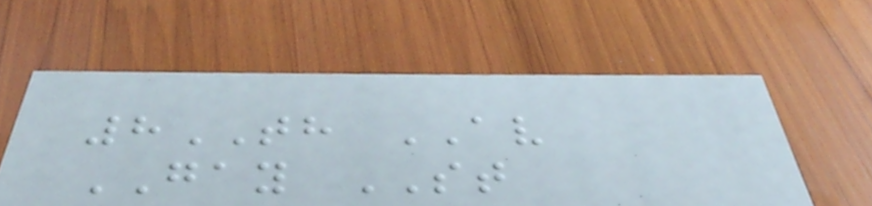8TH AV
GAY ST
